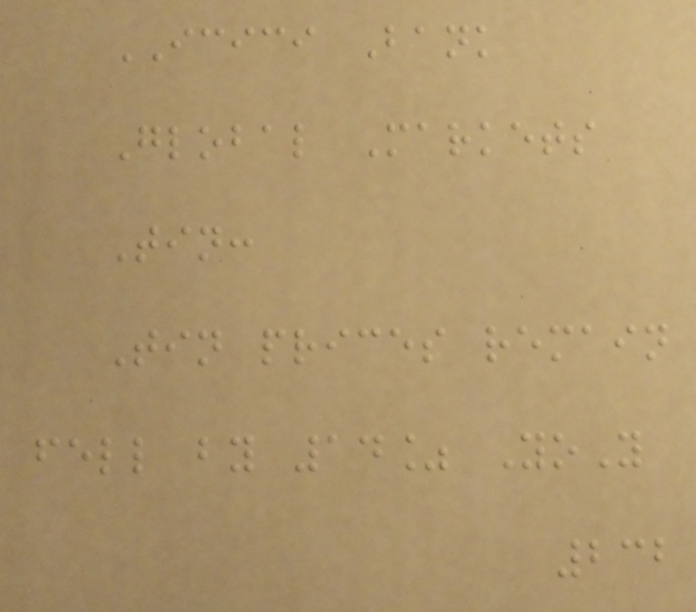ICICI Bank
Global Markets
Tin:
Tin prices remain
fell by 14% YoY
232
